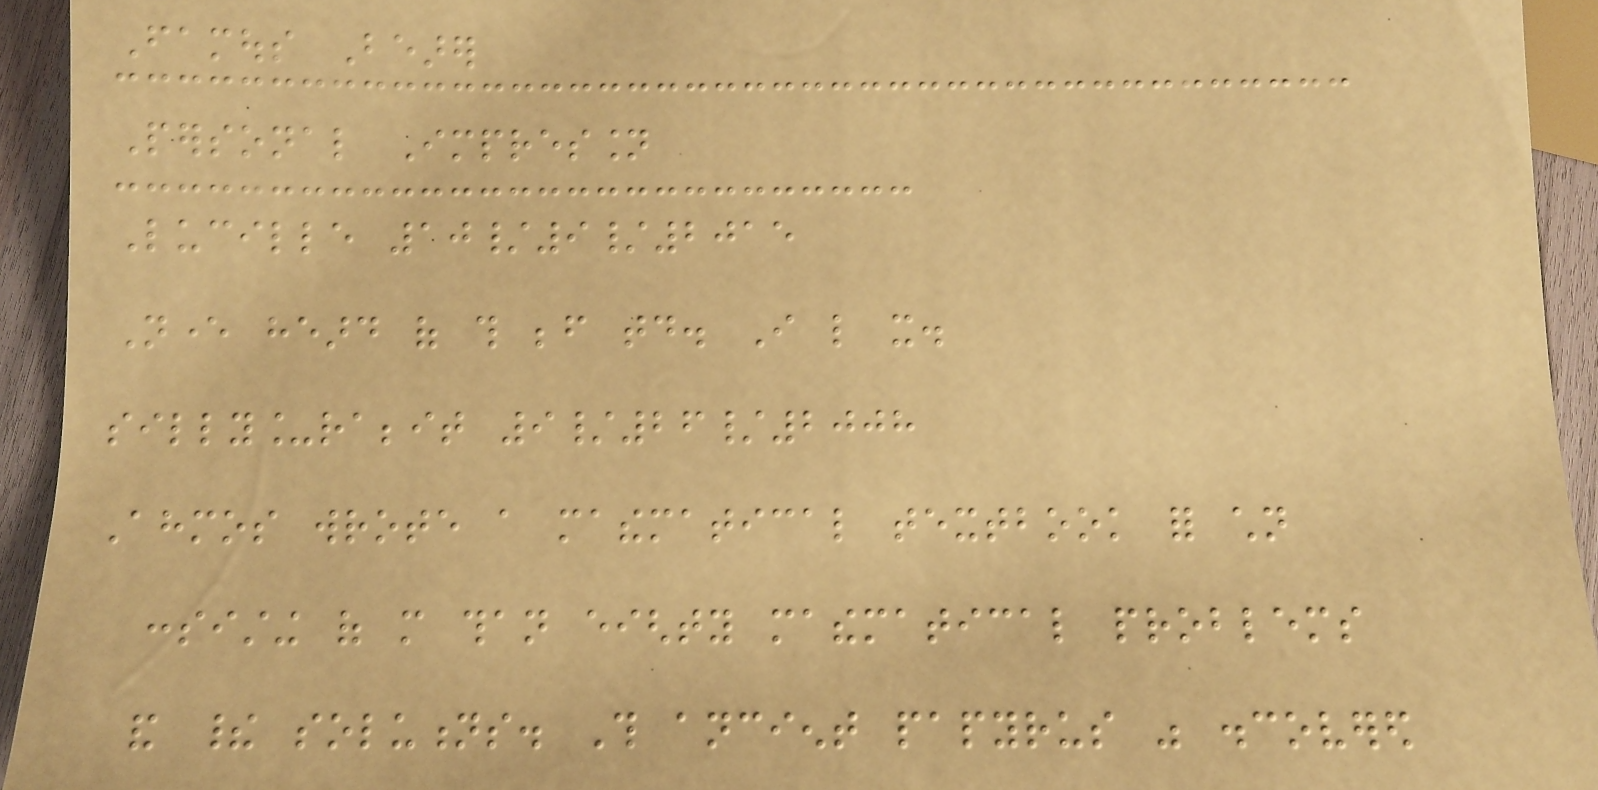Famous Bearer
Personal Impression
Lucille 10/9/2015
Never heard of this before today. I like it.
silly_rabbit 9/26/2008
Ahmos wrote a mathematical textbook for children
consisting of more than eighty mathematical problems
and their solutions. This ancient papyrus was discovered
